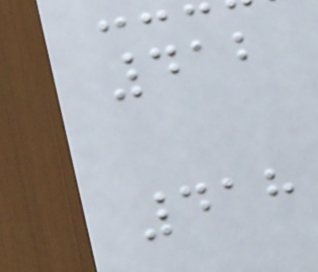412
418
